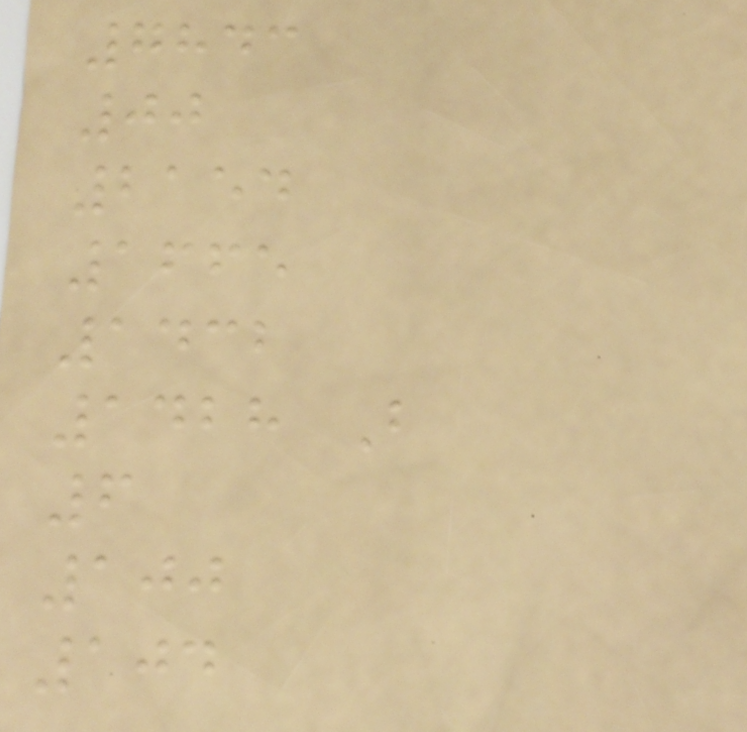7843
00
2154
1665
1432
1428 B
6
100
104
